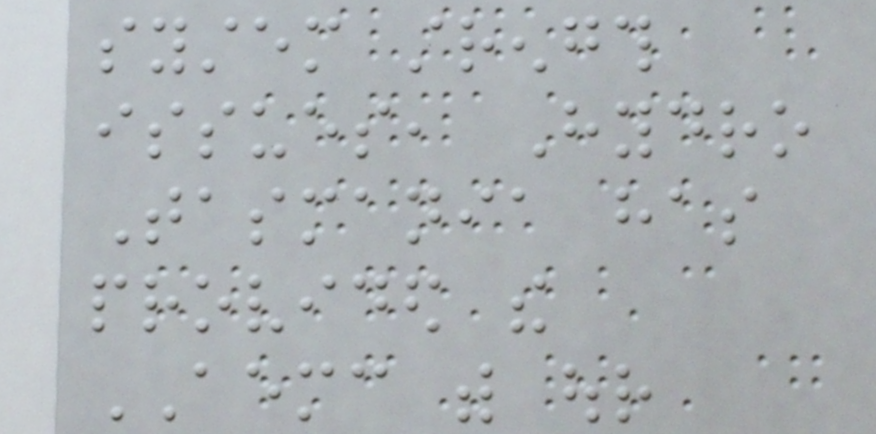system strength
issues, Hydro
Tasmania has
provided the
AEMC with our
